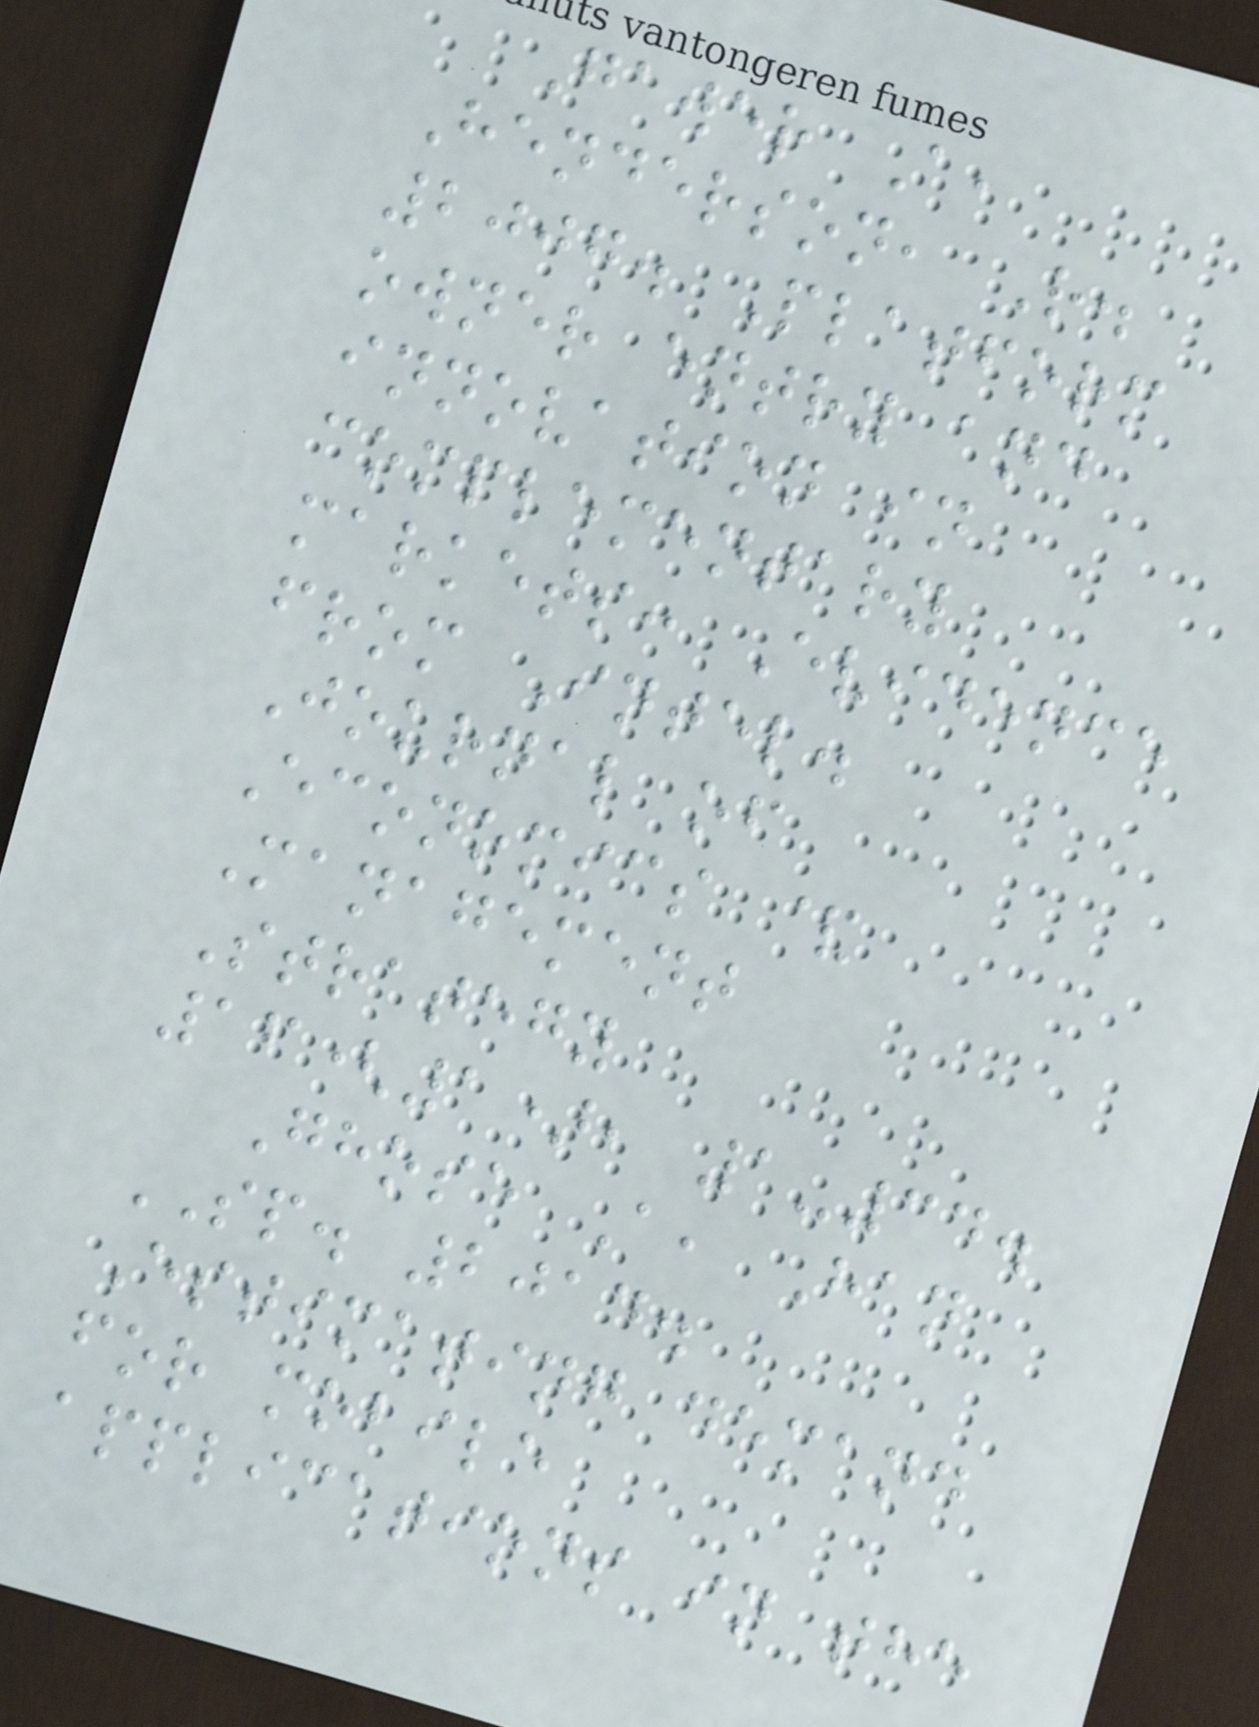Gawer A,
Henderson, R.
2007. Platform
owner entry and
innovation in
complementary
markets: Evidence
from Intel.
Journal of
Economics &
Management
Strategy
16(1), 1-34.
Ghose A, Han
SP. 2014.
Estimating demand
for mobile
applications in the
